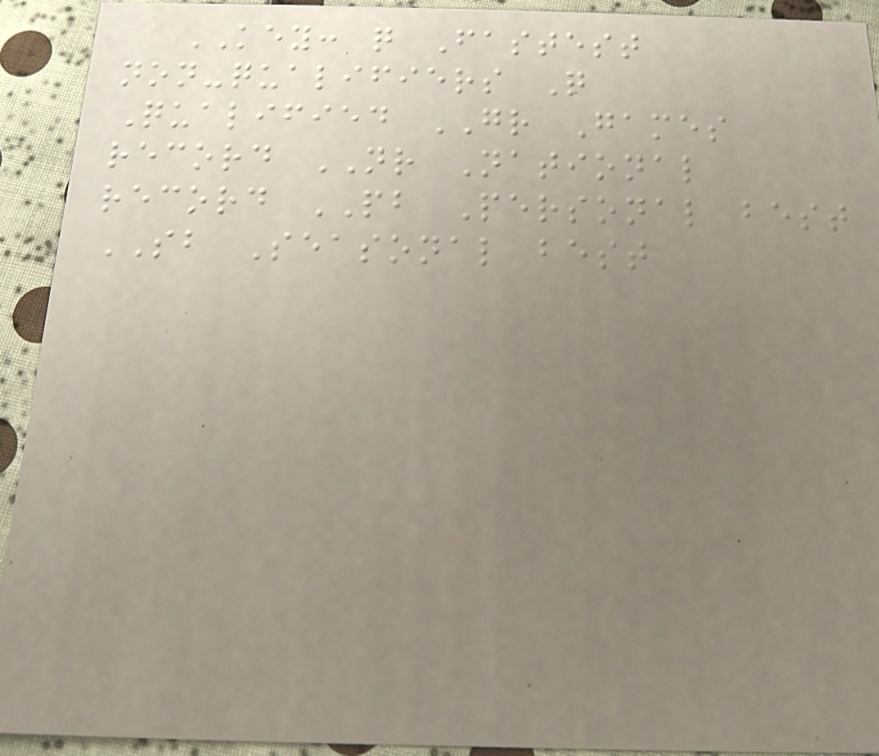KEY: q Fastest
non-qualifiers Q
Qualified GR Games
record NR National
record PB Personal best
SB Seasonal best
